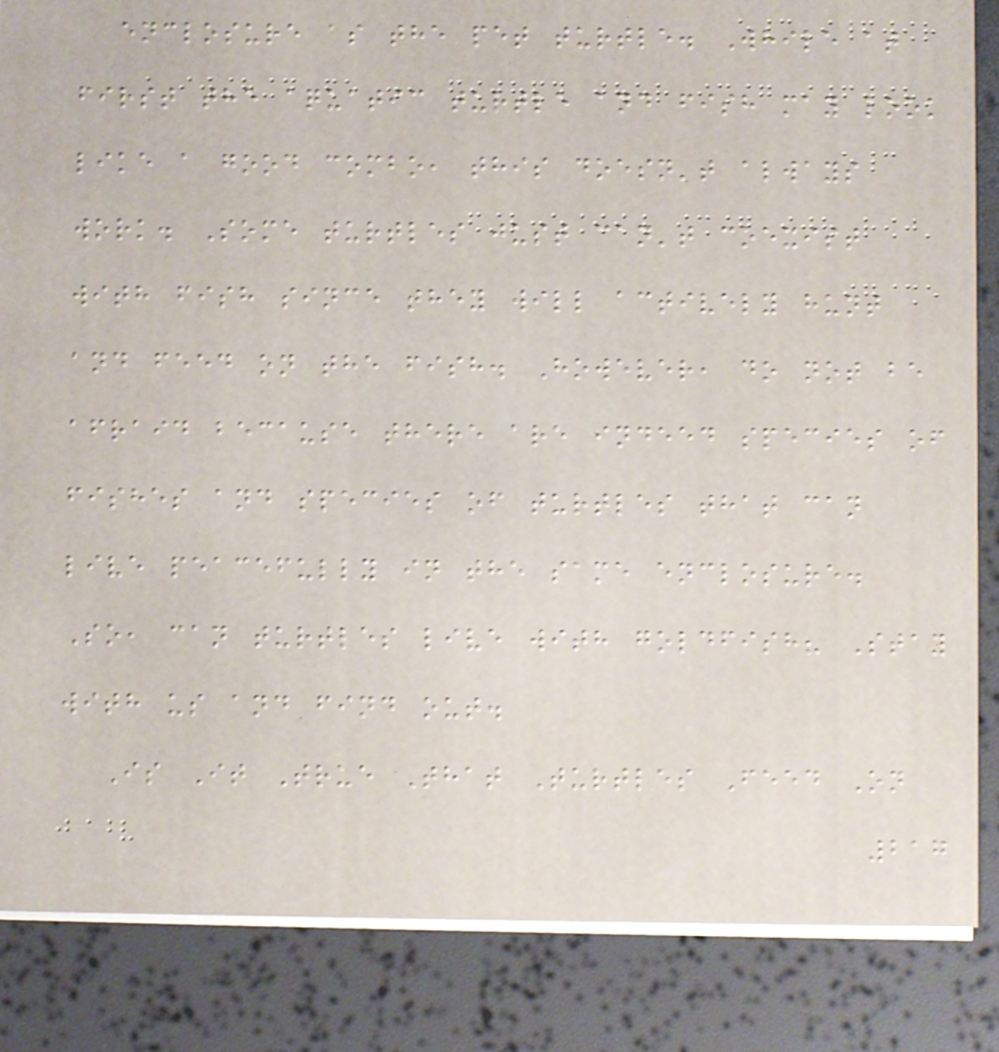enclosure as the pet turtle. While at
first the aquatic turtle and fish may look
like a good combo, this doesn't always
work. Some turtles just can't coexist
with fish since they will actively hunt
and feed on the fish. However, do not be
afraid because there are indeed species of
fishes and species of turtles that can
live peacefully in the same enclosure.
So, can turtles live with goldfish? Stay
with us and find out.
Is It True That Turtles Feed On
217
